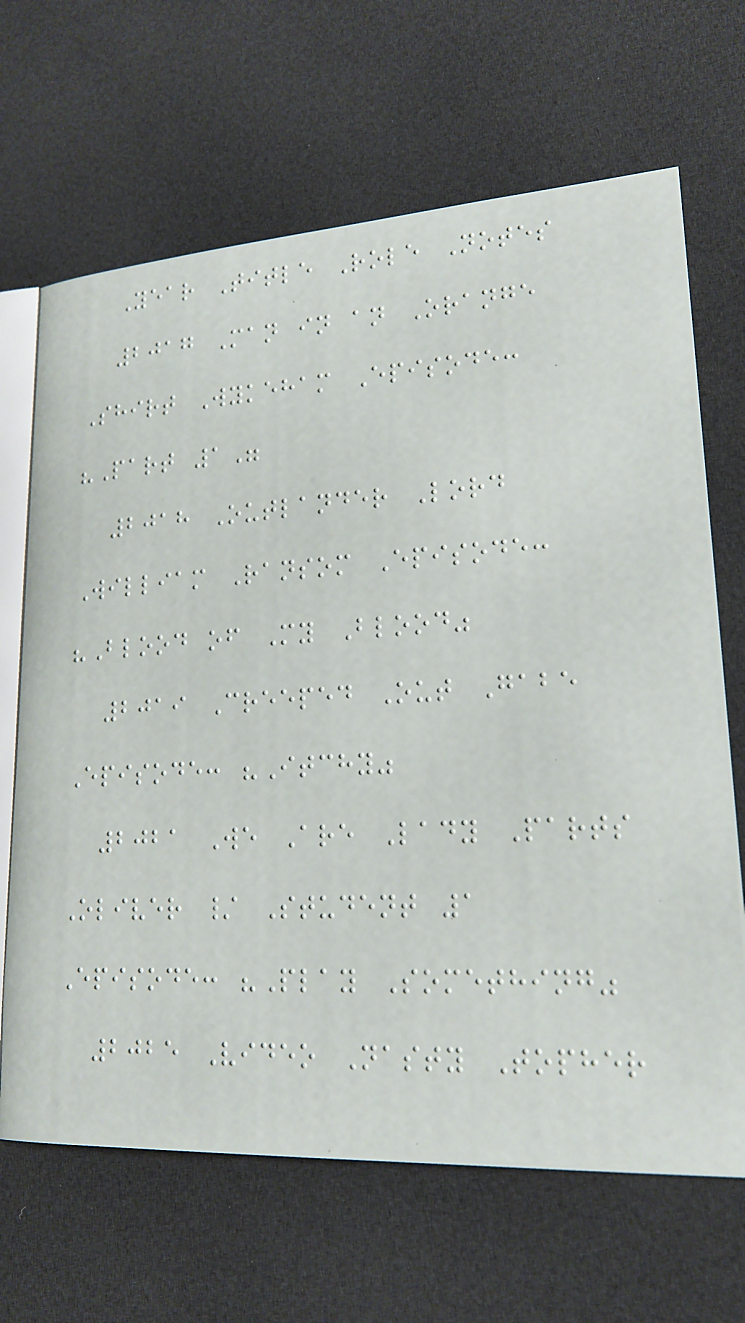Year Title Role Notes
2017 Man in an Orange
Shirt Wykeham Episode:
"Part 1"
2018 Outlander Lord
William Ransom Episode:
"Blood of My Blood"
2019 Creeped Out Gabe
Episode: "Itchy"
2021 We Are Lady Parts
Oliver / Student 1
Episode: "Play Something"
2025 Video Nasty Topher
